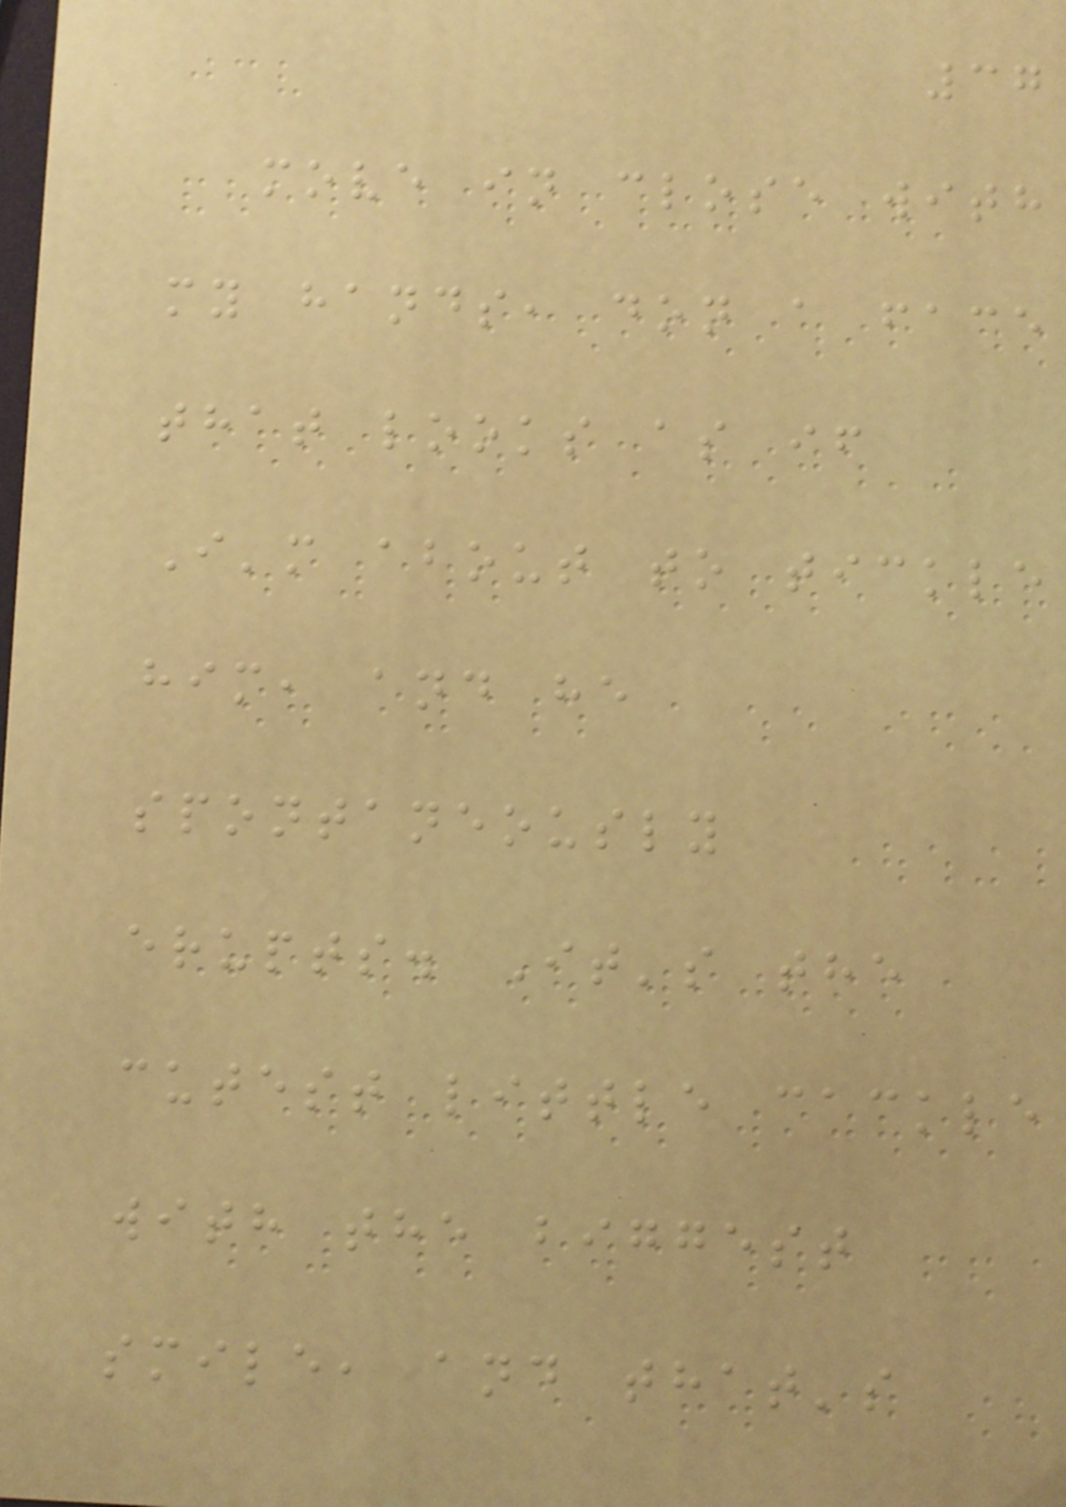37
move in close with
my hands, don a face
that looks as if
I'm about to tickle
him, and he
spontaneously
erupts. It's the
cutest little cackle
with the biggest
smile, and that's
